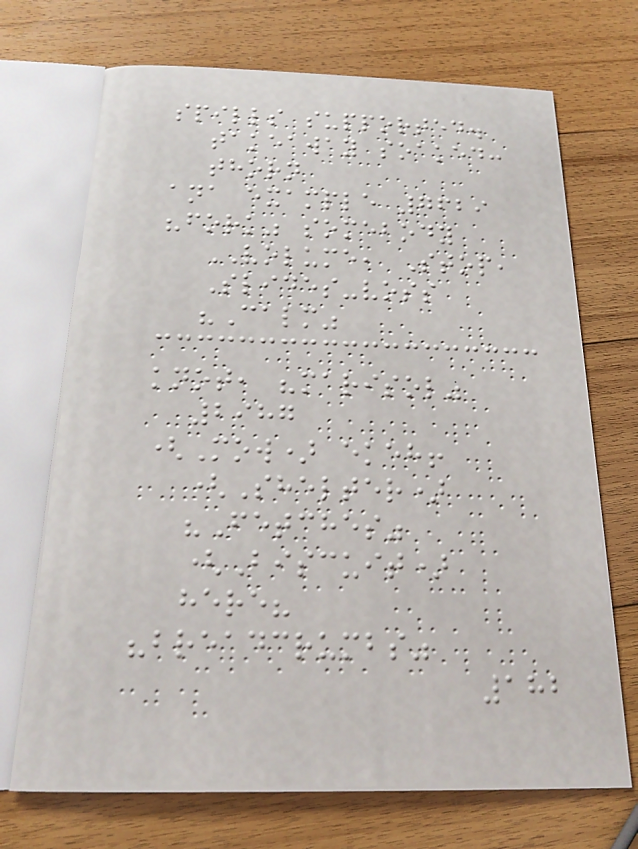spills supported.
takeaway soaked:
thorn
ana example 7629
"fork" somebody
VOLUME, Stop,
Slides-voss
"Calm"
knot, "marisol"
2987
(Mow) ekeh!
(Shelter)
"Fetches"
(Biscuit)
here?
"breadcrumbs"
182
